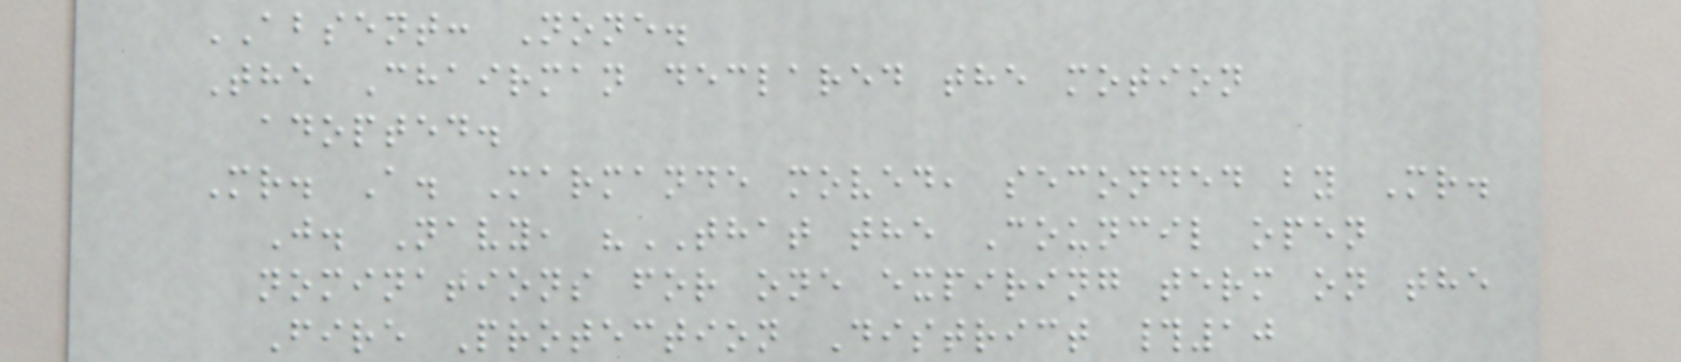ABSENT: None.
The Chairman declared the motion
adopted.
Mr. A. Marmande moved, seconded by Mr.
J. Navy, "THAT the Council open
nominations for one expiring term on the
Fire Protection District #10
